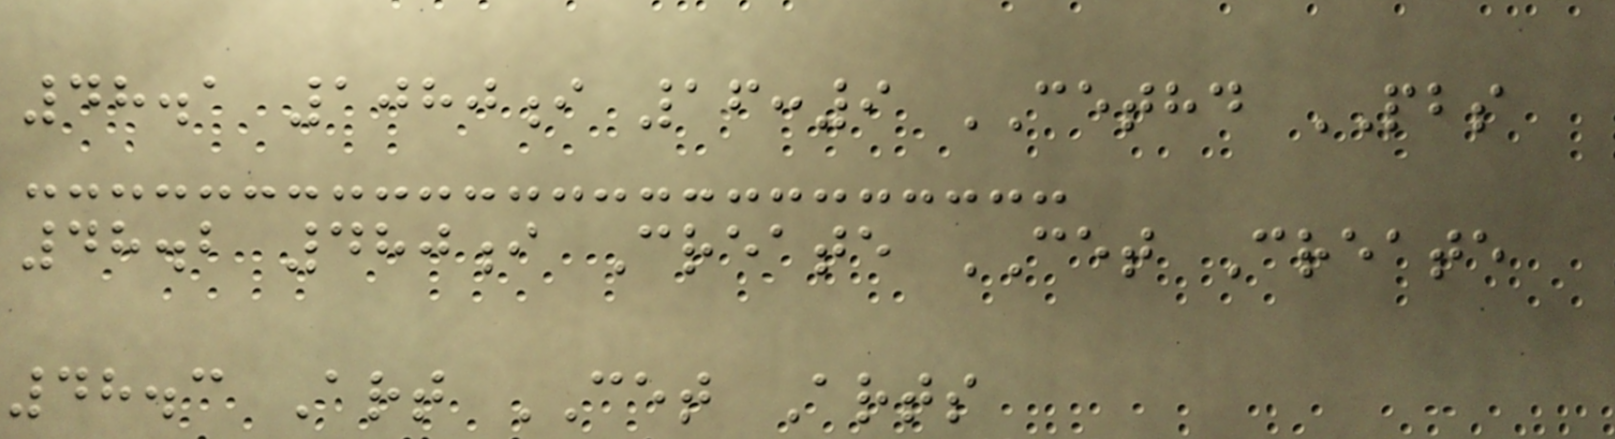48.1 1080i 16:9 CETHD PBS
48.2 480i Create CET Create
48.3 Art CET Arts
